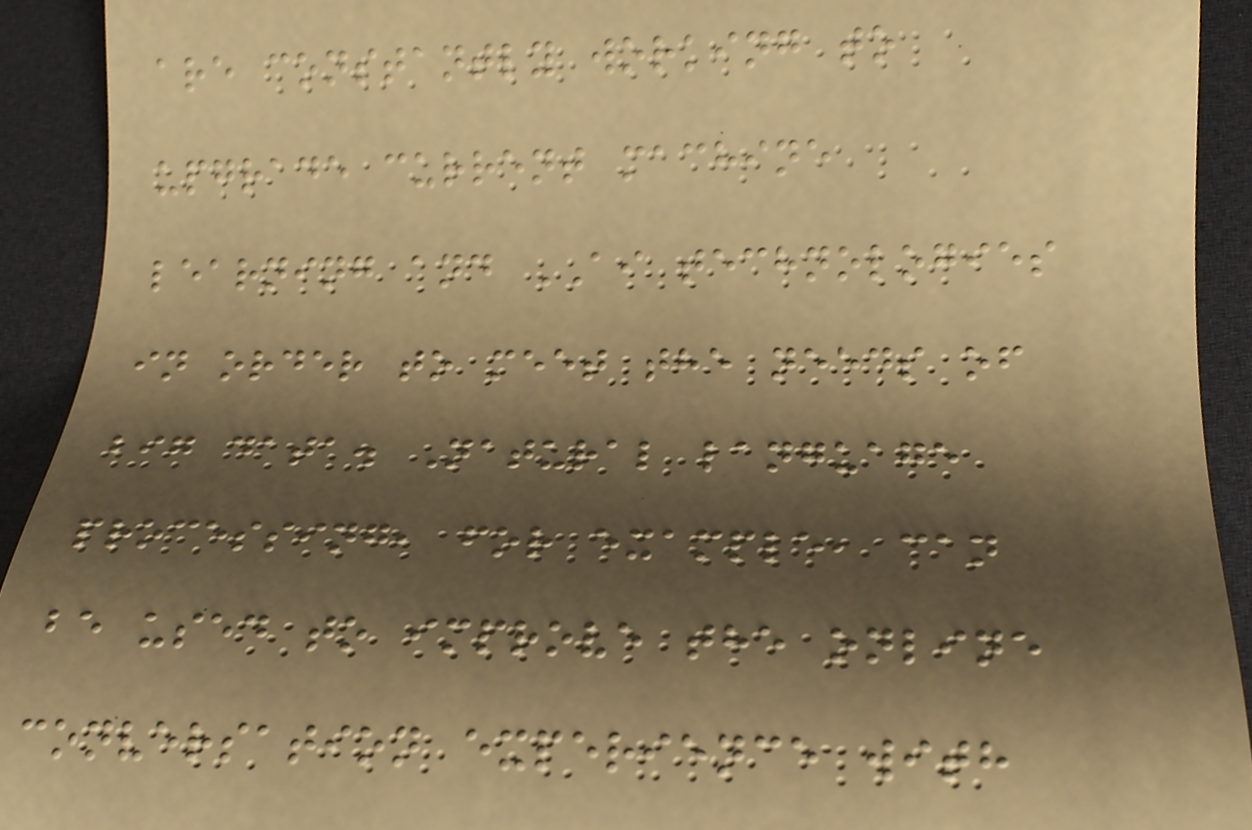are constantly working to
upgrade current machine
learning and AI technologies
in order to meet the needs of
big data. Natural language
processing, for example, can
be used to improve the online
conversation experience with
